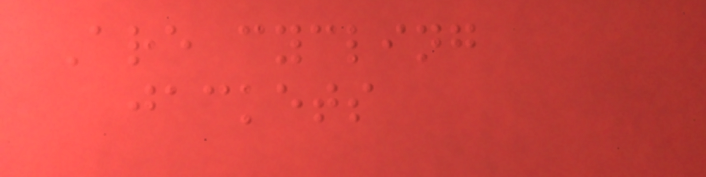Are cycling
jackets
